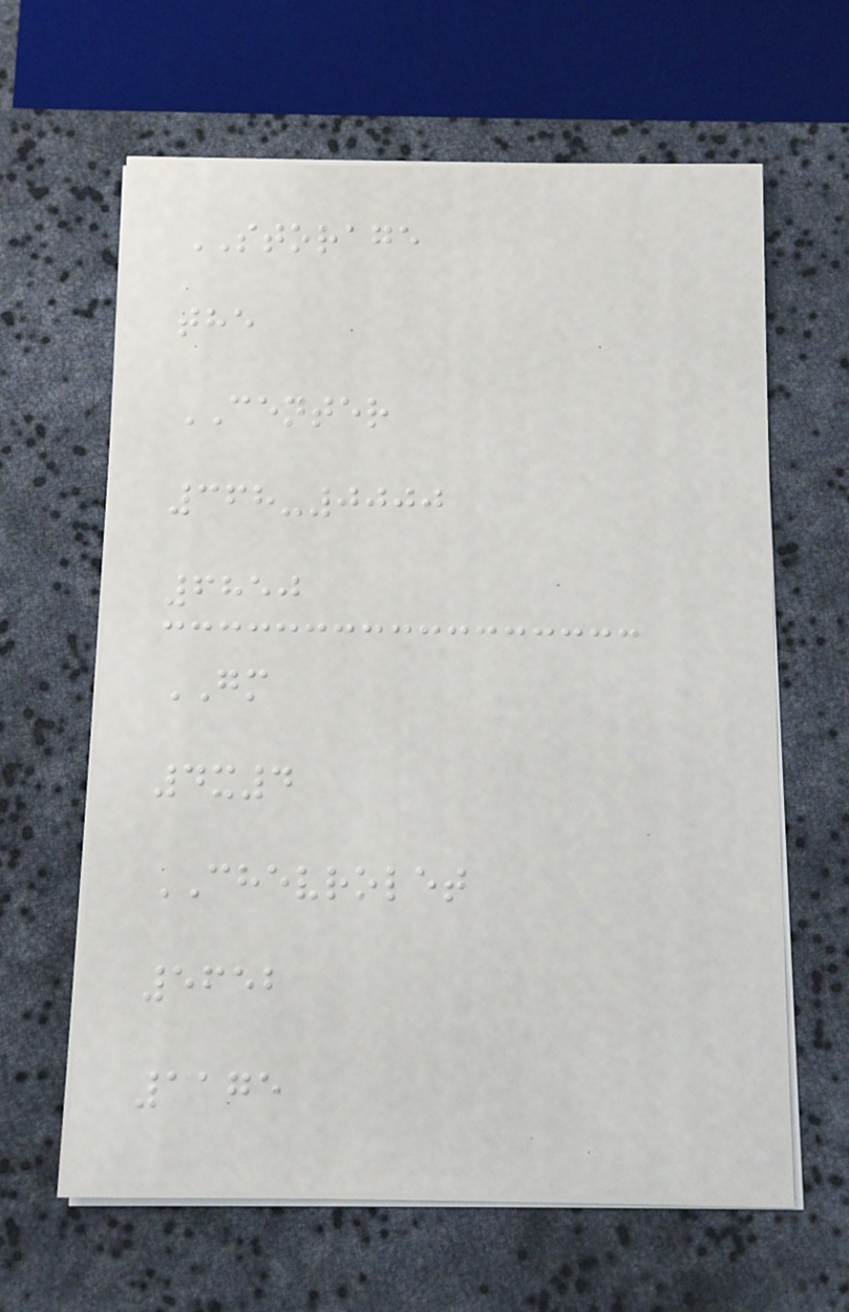STORAGE
the
CENTER
368-0000
6850
GM
4x4
CHEVROLET
5652
1175
